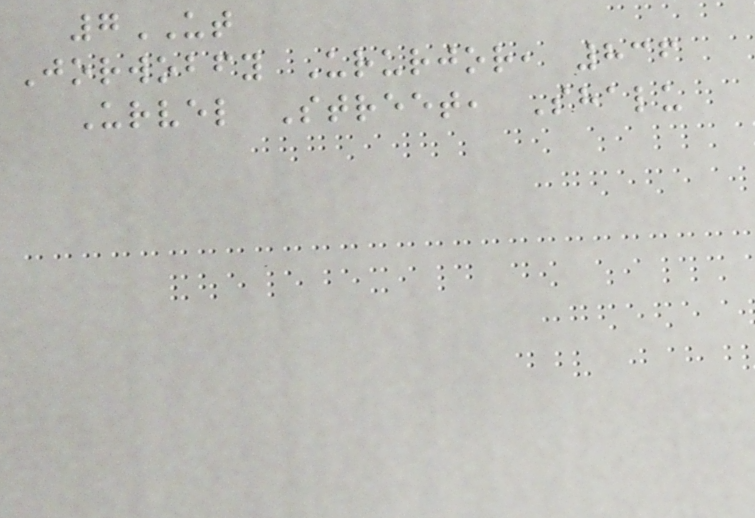7UT
Jorwobfy Ururjor, 836
Urvel Street, Shalu
